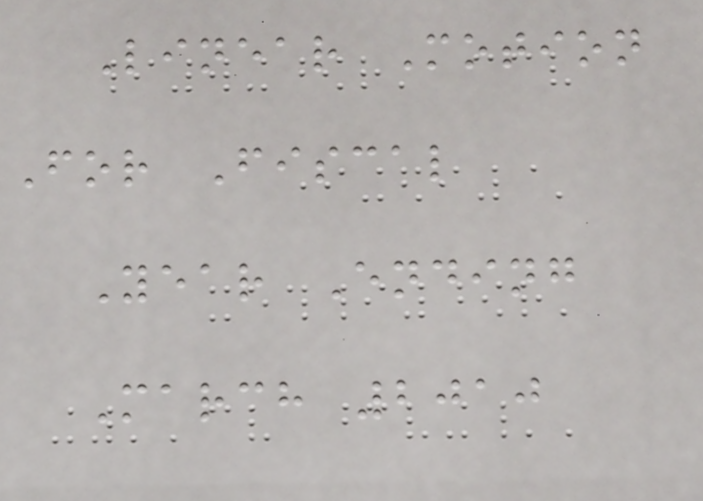Linear Motion
For Fiscal
Year Ending
March 2010
